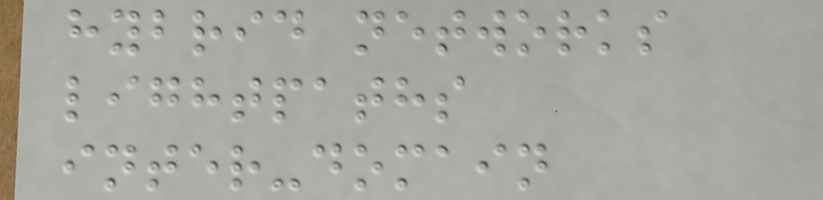hybrid networks
lightpaths
inter-domain
